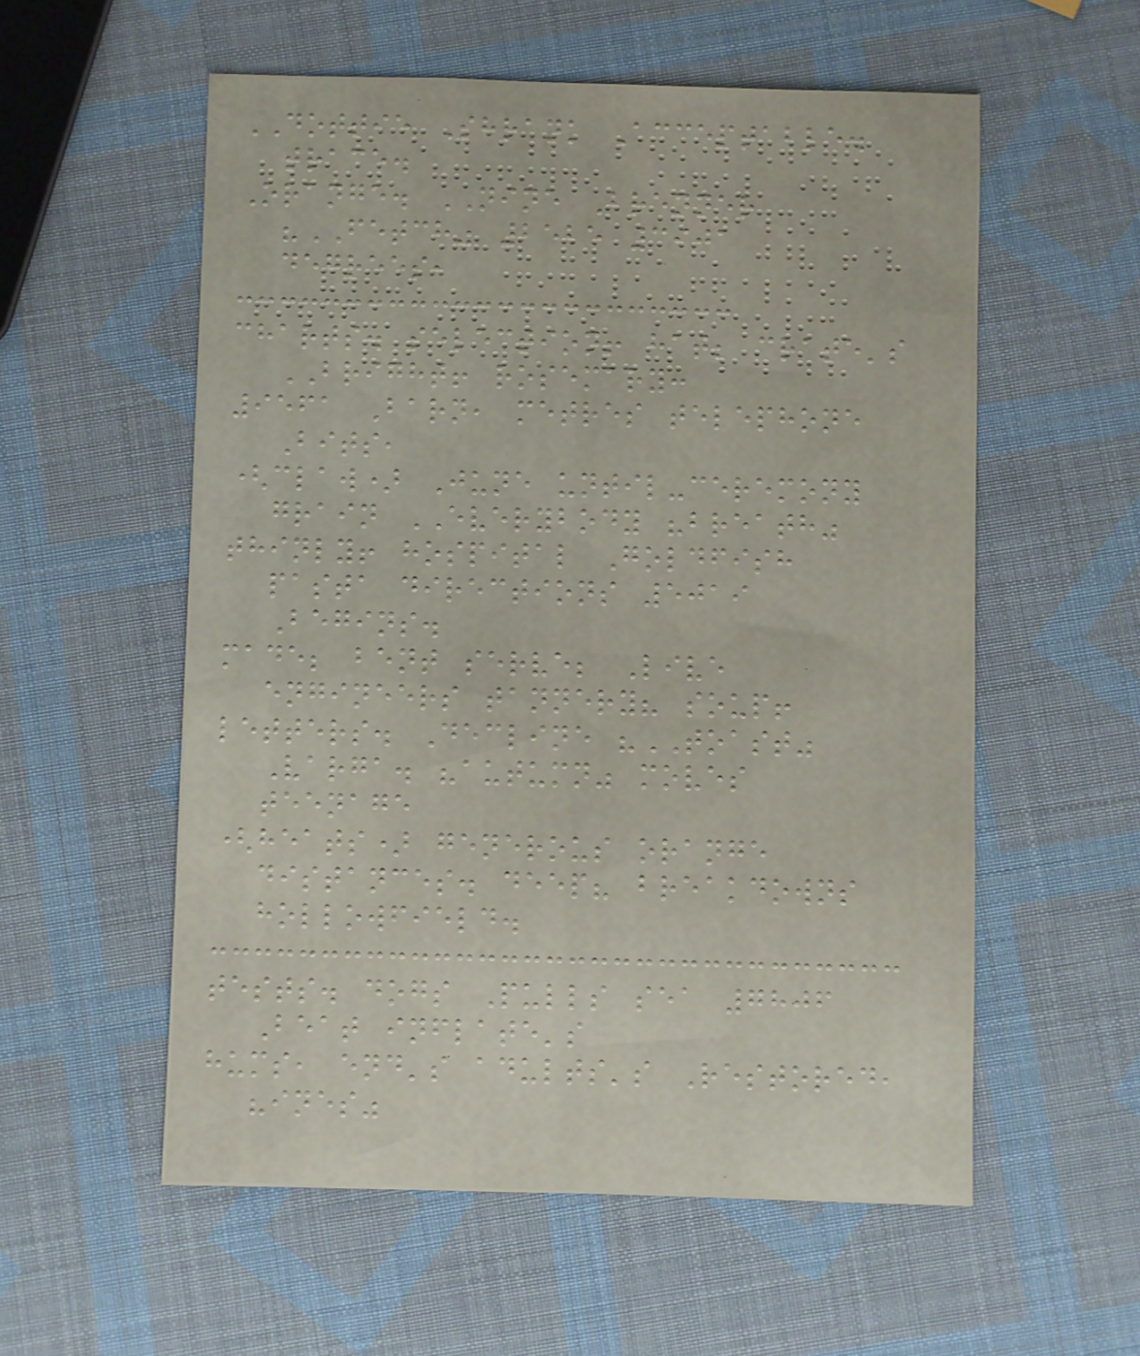DOTTIE Shrank Acceptable.
trace.
Orange. NINE Brenner
"FETCH" 2525 3901
degrees,
charts. selection! hat; crate's
BRIGHT! rosemary:
9561 Barn, metres telephone
Bits,
(claw) June until-ceremony
grain EVERYBODY "breath"
thinly! hospital Goldfish
pasta directions 5019
Begins.
made; bent serve; Live
engineers tannery? soup!
letters. Decline "TOAST"
Varga. "autumn" moves
teenage
(heats) generous orange
distances. deep? breakdowns
hollowfield.
tests. dogs Pulls sea 7806
Beat inflate's
hums, end's adults's Restored,
"ines"
